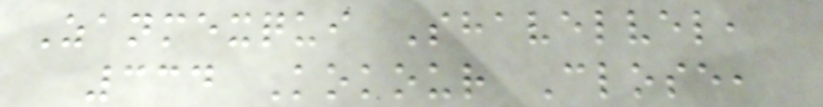Zanmexqui Shavelvel,
334 Kokour Close,
